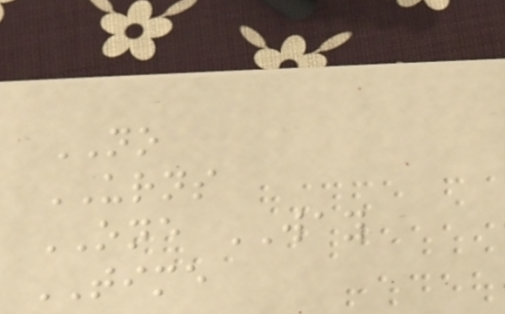NO
URNS
ONE WAY
TIME
